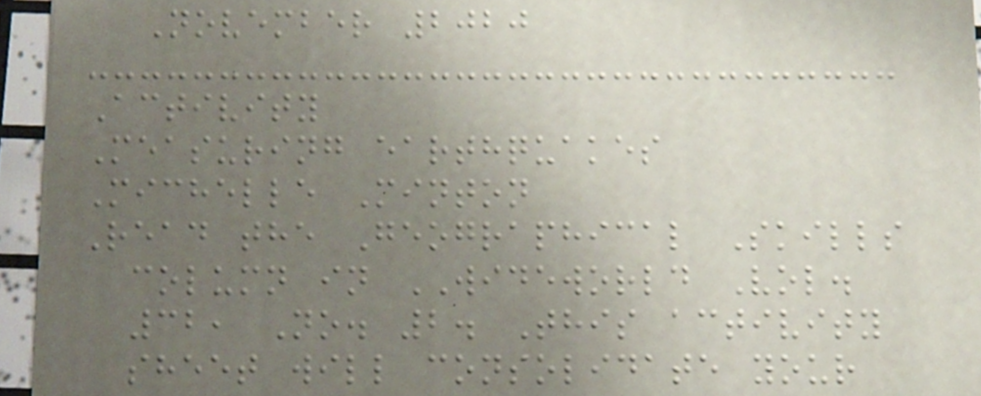November 2020
Activity
Measuring earthquakes
Michelle Minton
Read the Geographical Skills
column in WIDEWORLD Vol.
32, No. 2. This activity
sheet will consolidate your
